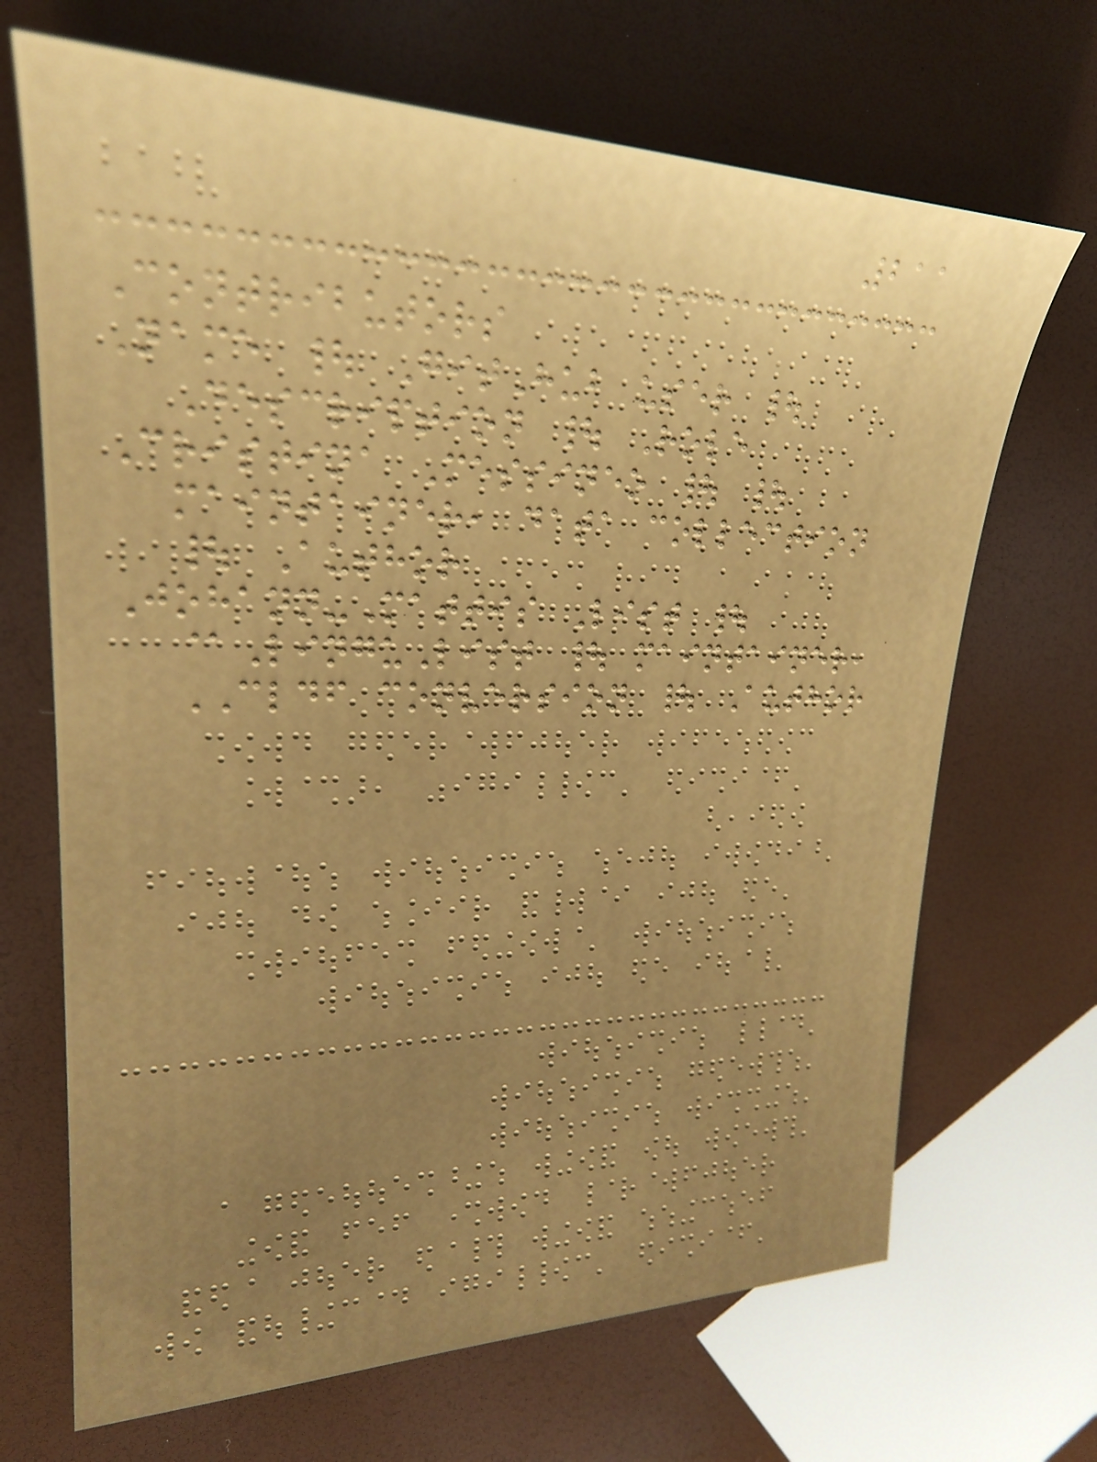211
Contributors
Name | GitHub user |
Description | Role
Cristina Messineo | |
maintainer, data collection
| Author
Johann-Mattis List |
@LinguList | maintainer,
CLDF conversion | Author
